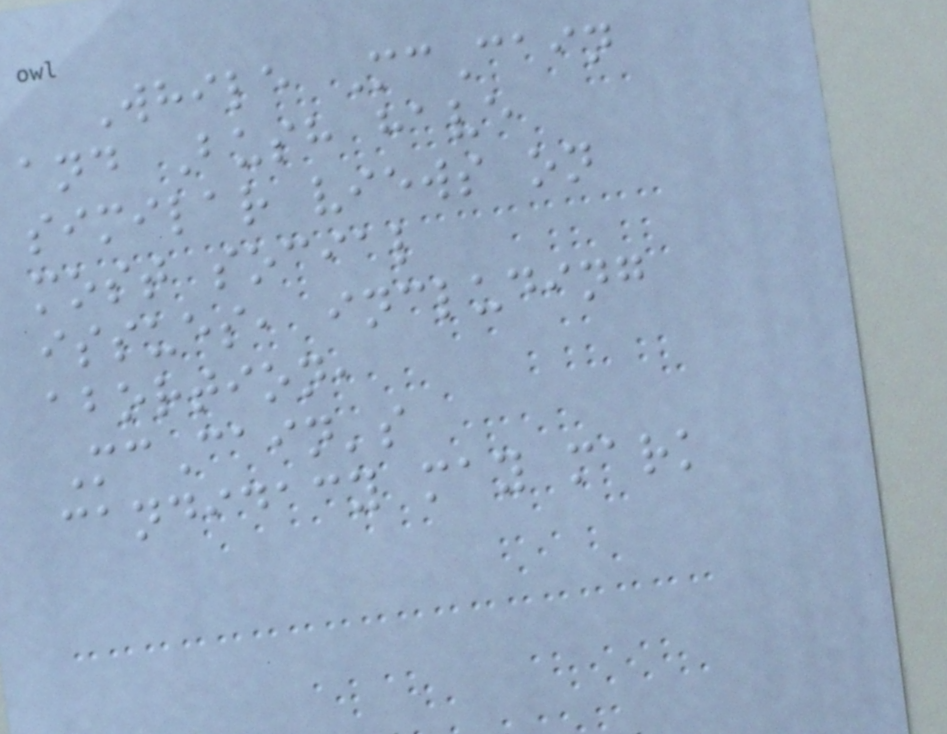While McCain
and Bush have
similar views on
most social
issues, including
abortion,
McCain's
candidacy may mark
